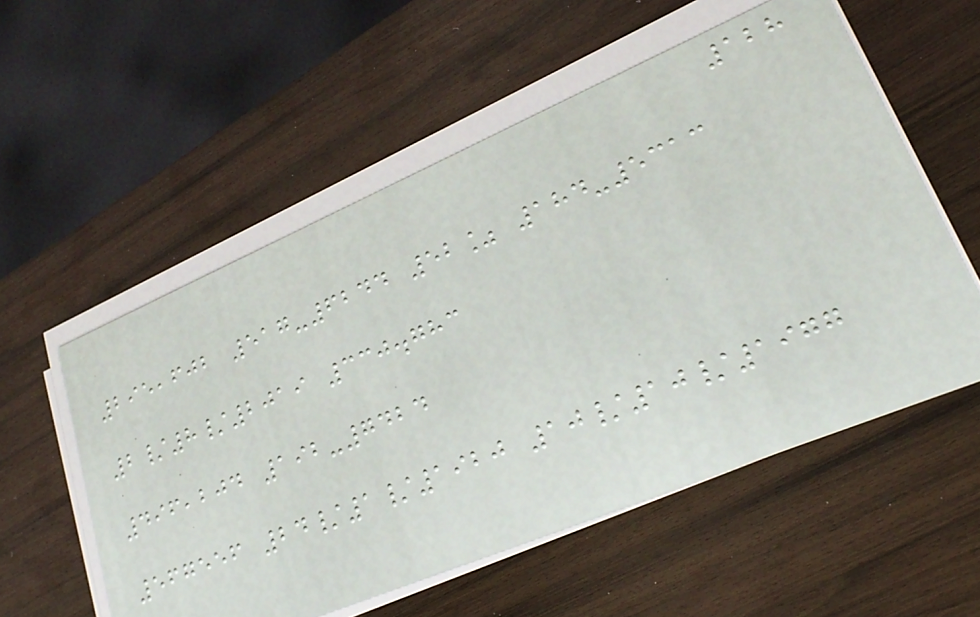128
295,602 517-6244 52% 184-5313
2/8/2019 330.783
496,204 192-7424
567556 24/1/1920 10/10/1977
